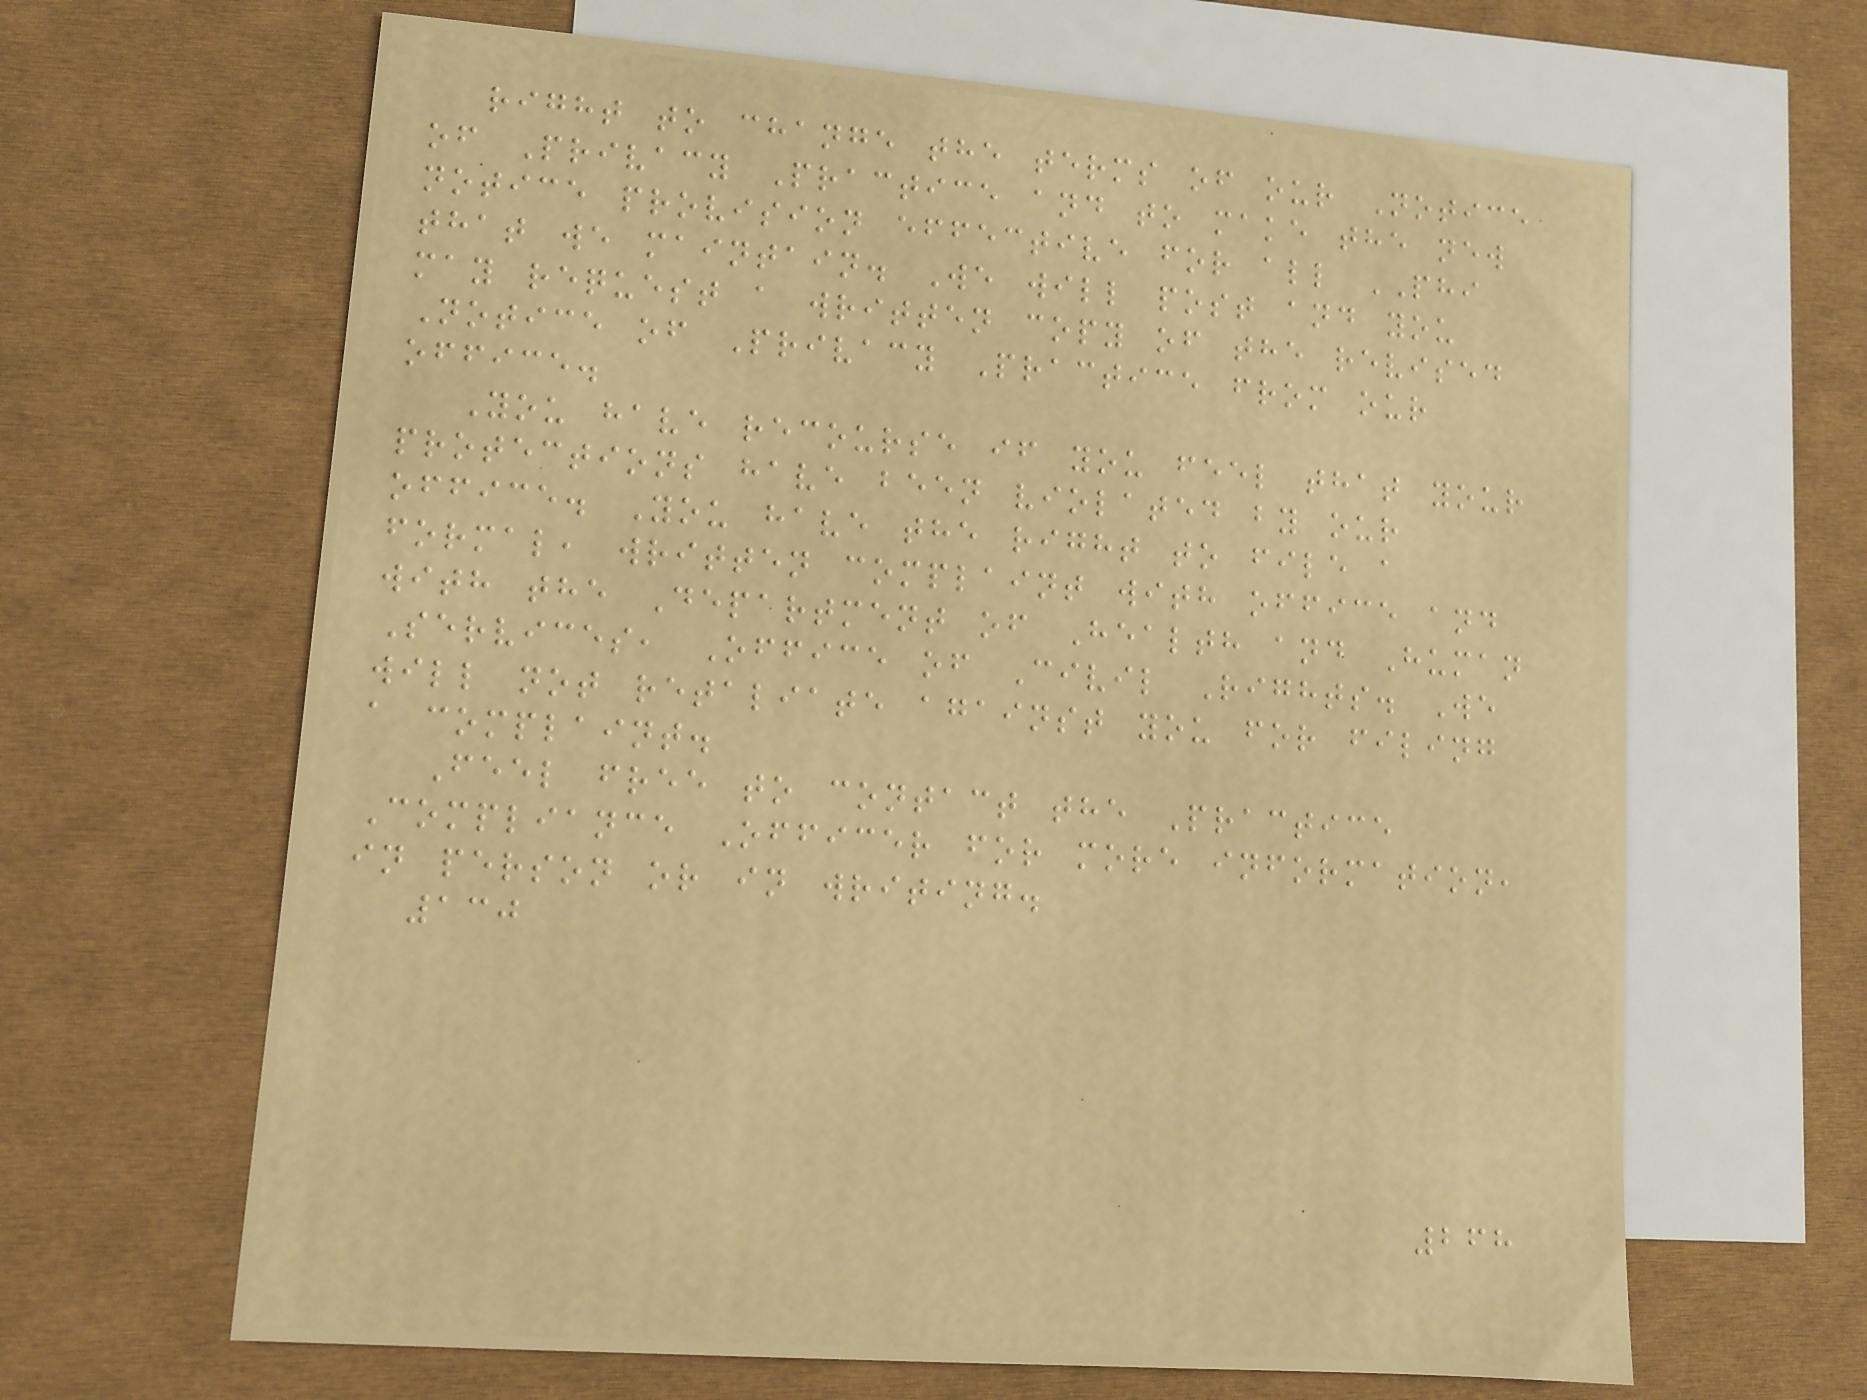right to change the terms of our Notice
of Privacy Practice and to make the new
notice provision effective for all PHI
that we maintain. We will post and you
may request a written copy of the revised
Notice of Privacy Practice from our
office.
You have recourse if you feel that your
protections have been violated by our
office. You have the right to file a
formal, written complaint with office and
with the Department of Health and Human
Services, Office of Civil Rights. We
will not retaliate against you for filing
a complaint.
Feel free to contact the Practice
Compliance Officer for more information,
in person or in writing.
130
268
